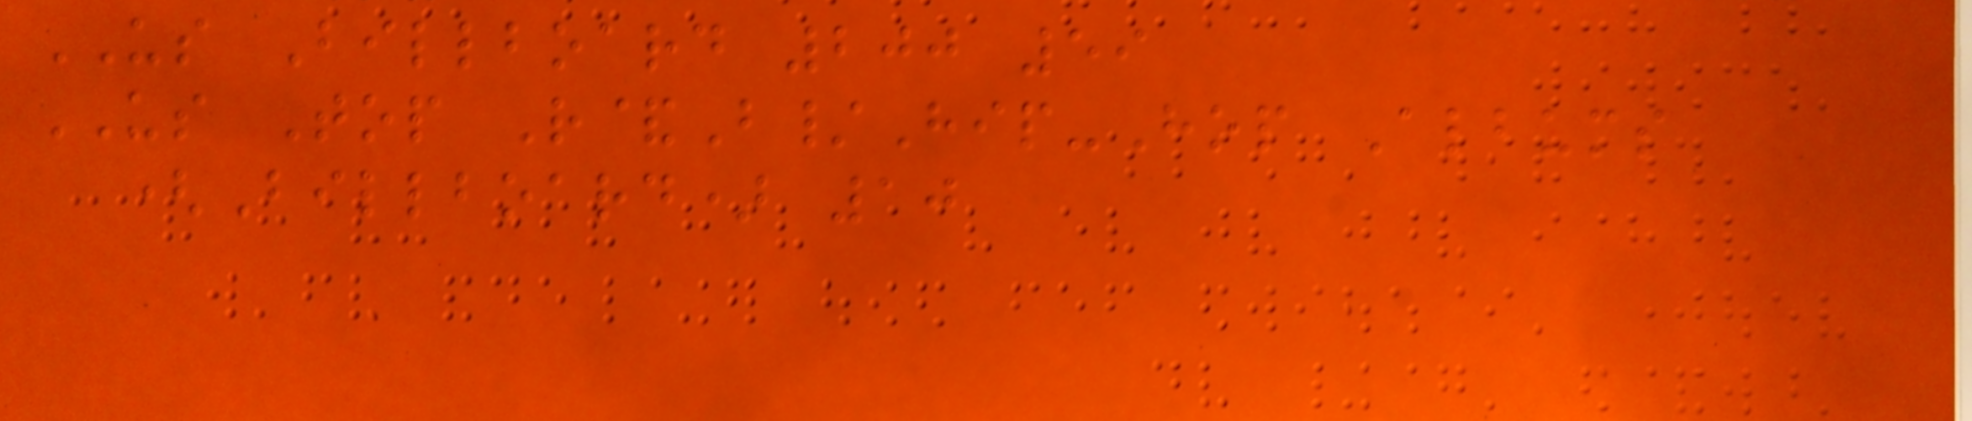US Billboard 200 59
US Top R&B/Hip-Hop Albums
(Billboard) 10
